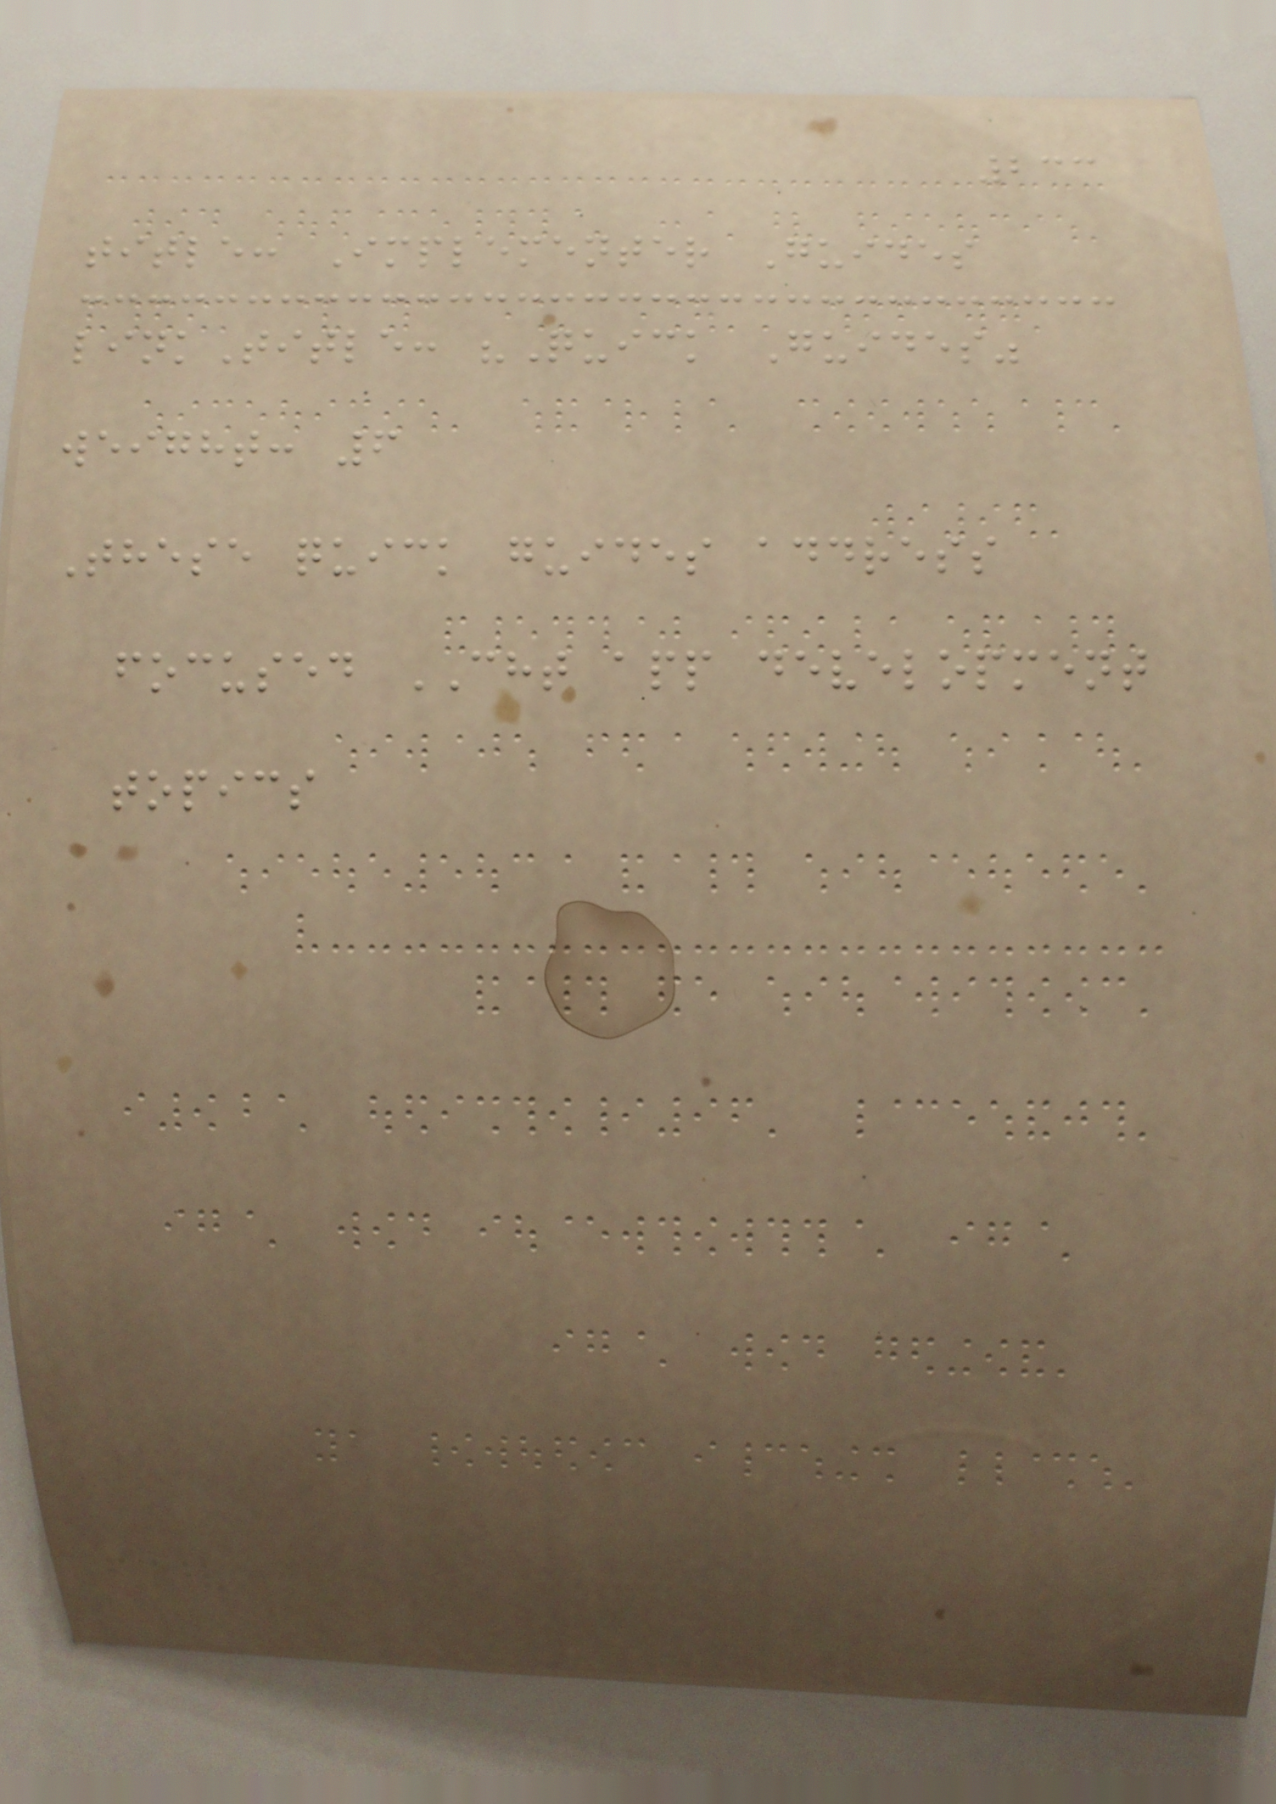233
title: Implementer Guides
linkTitle: "Quick Guides"
weight: 6
These quick guides address
focused CHT app development
topics
